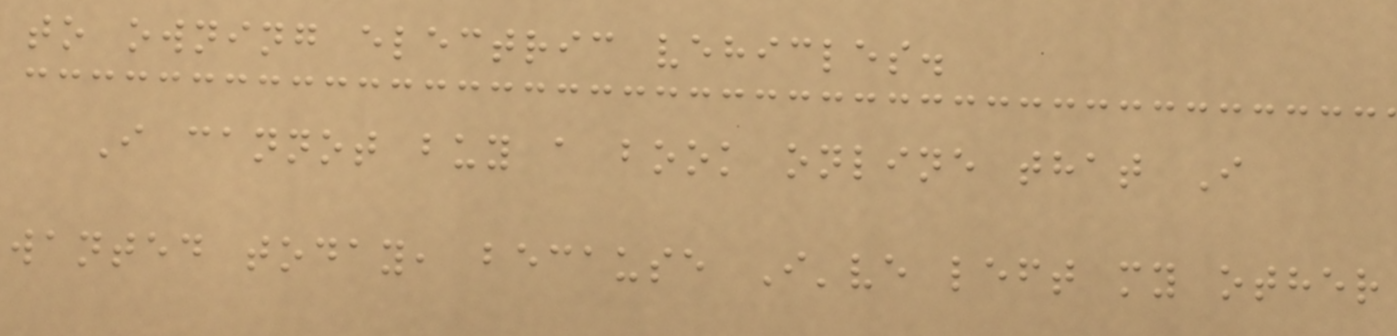to owning electric vehicles.
I cannot buy a book online that I
wanted today, because I've left my other
